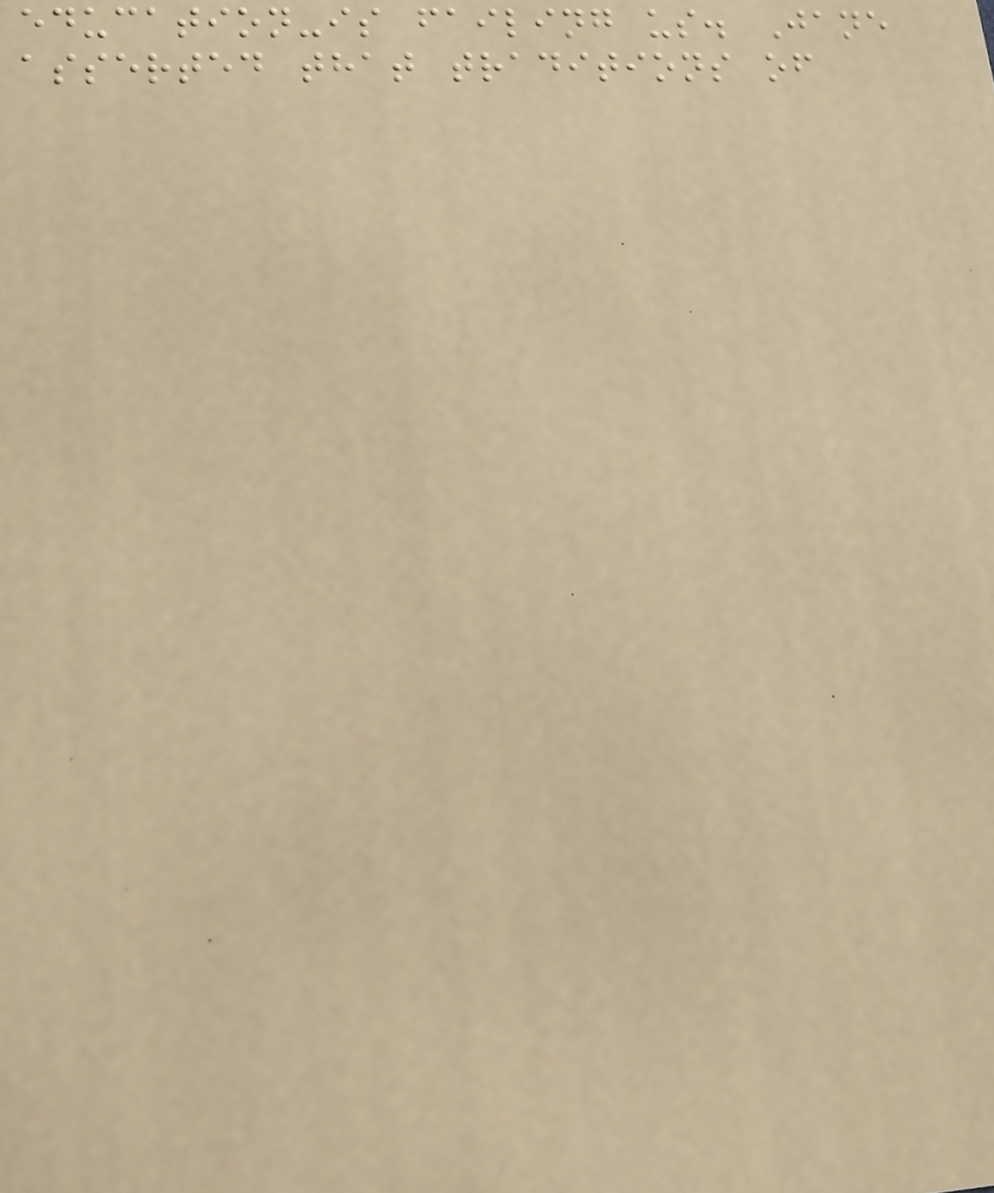education-is failing us. Jane
asserted that traditions of
